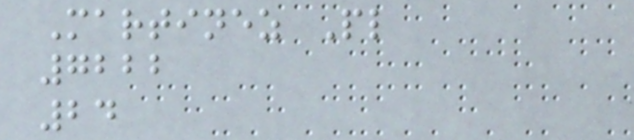Martinez Pl
7222
24
